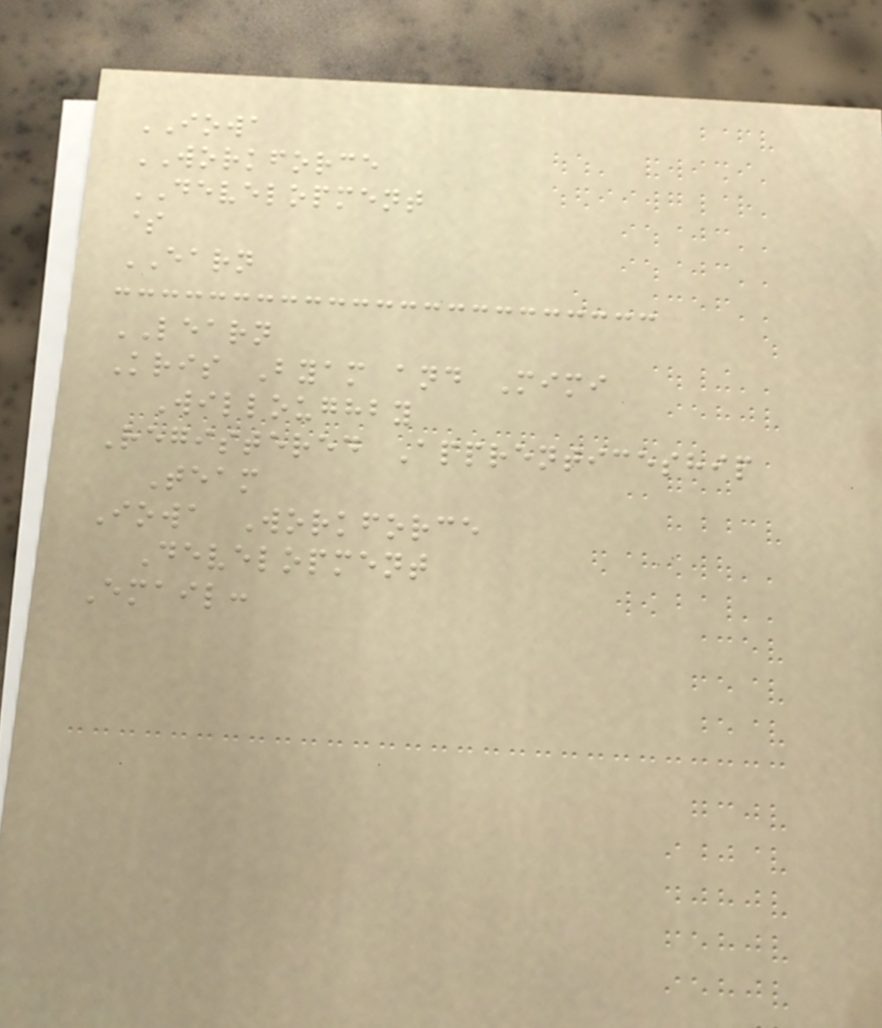IOWA
WORKFORCE
DEVELOPMENT
$
EARN
LEARN
Kris Byam and Mimi
Willoughby
Registered Apprenticeship
Team
Iowa Workforce
Development
Email:
